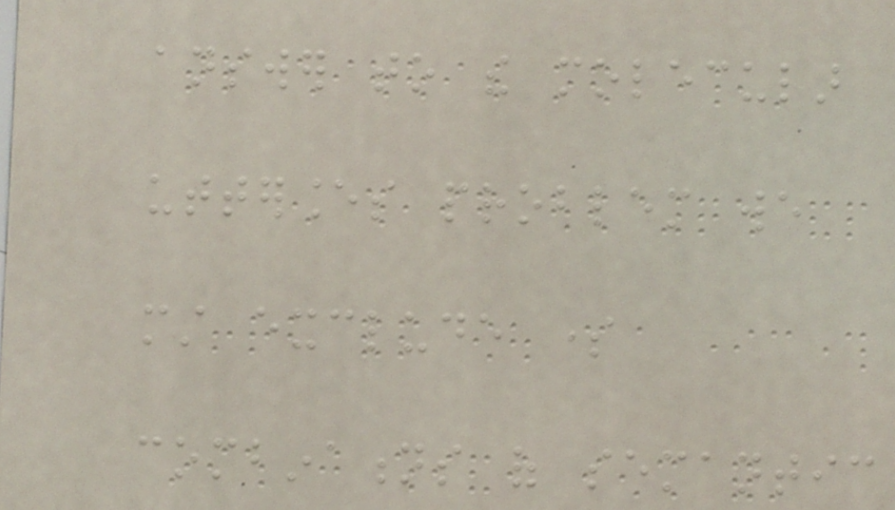answer to the molecular
utterances problem we
must exclude some
combinations of semantic
